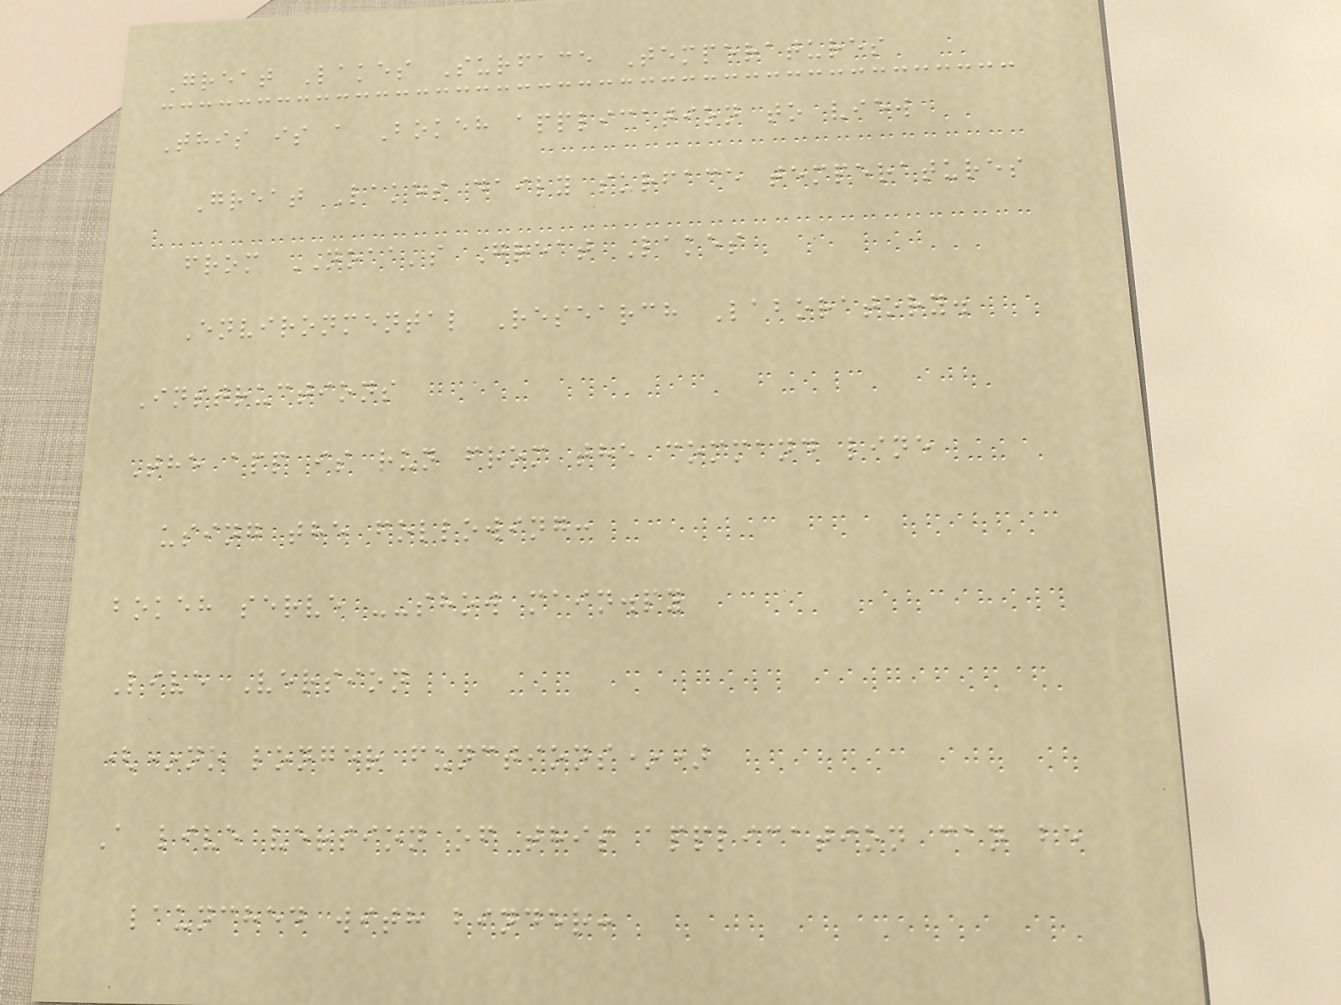Great Lakes Surface Temperatures
This is a Bokeh application to view
Great Lakes daily surface temperatures
from NOAA's Great Lakes
Environmental Research Laboratory.
Instructions
The app is run from the command line
using the following:
bokeh serve --show main.py
Live Version
(*no longer functions*)
A live version of this application can be
launched with binder:
